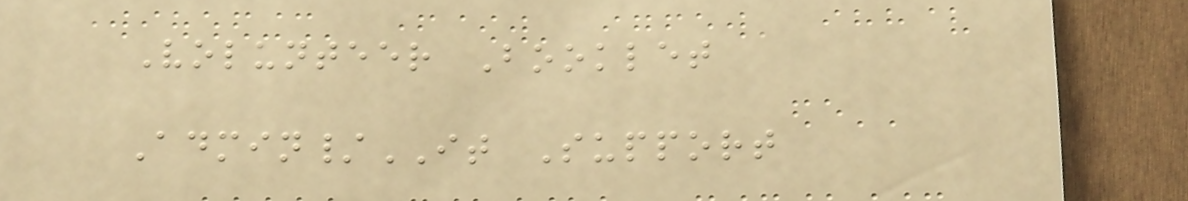Volunteer Booklet
Admin/IT Support
